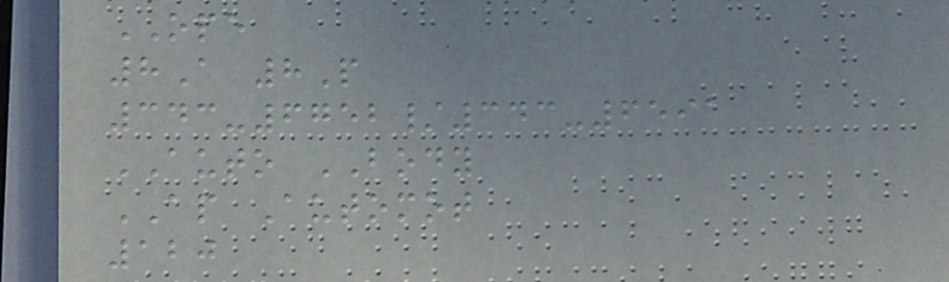OPE
8A 8P
343-6752/343-6591
AUTO BODY
AP Automot
120
